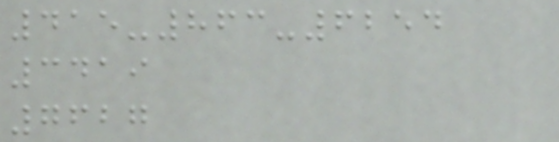415-863-6254
3419
7627
